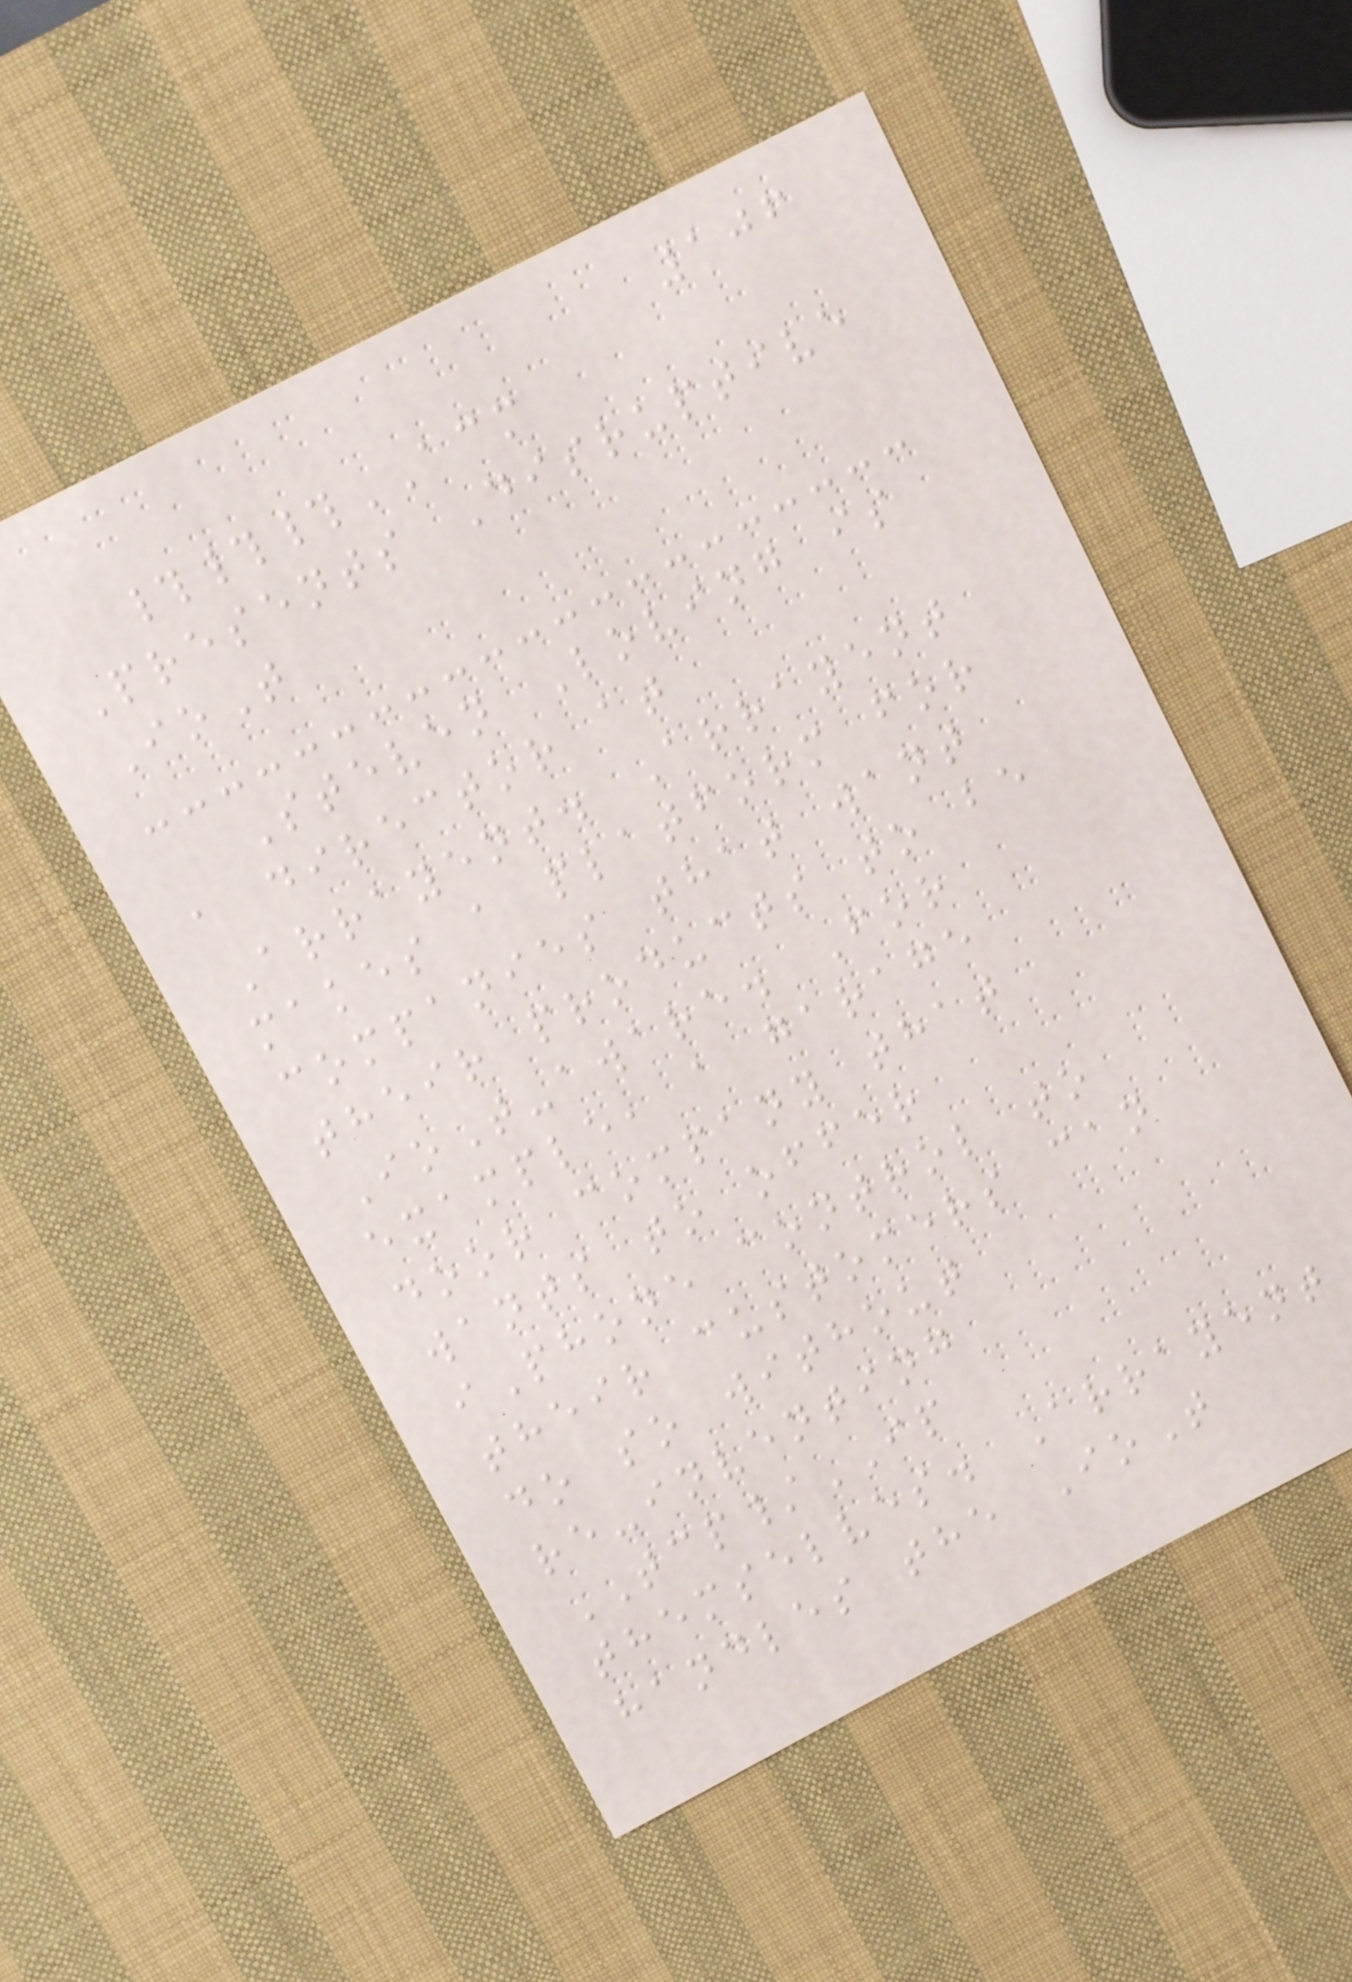106
###ACM
Presents Disruptive
IoT
Steven Loving is
a director at
Arrayent. Arrayent
makes a platform for
companies that want
their products to be
IoT-aware. For
example, a garage
door company that
wants to offer
iPhone control to
their customers can
do so without
re-inventing
TCP/IP
themselves. Arrayent
handles the IoT
